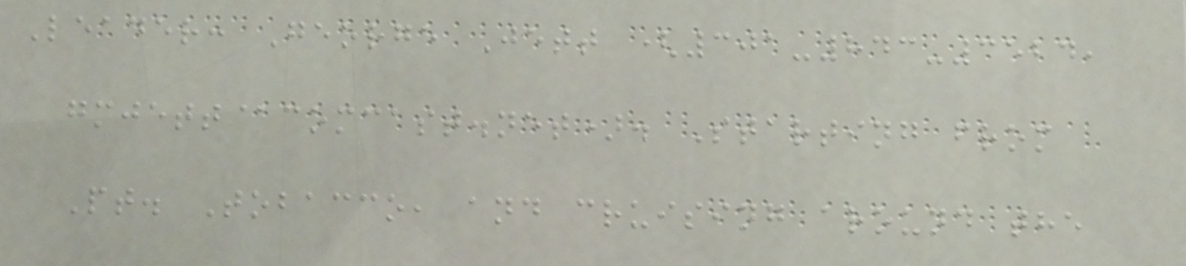Leader: George Jett (301-843-3524,
gmjett@comcast.net). Starting from
Pt. Tobacco, and cruising around the
